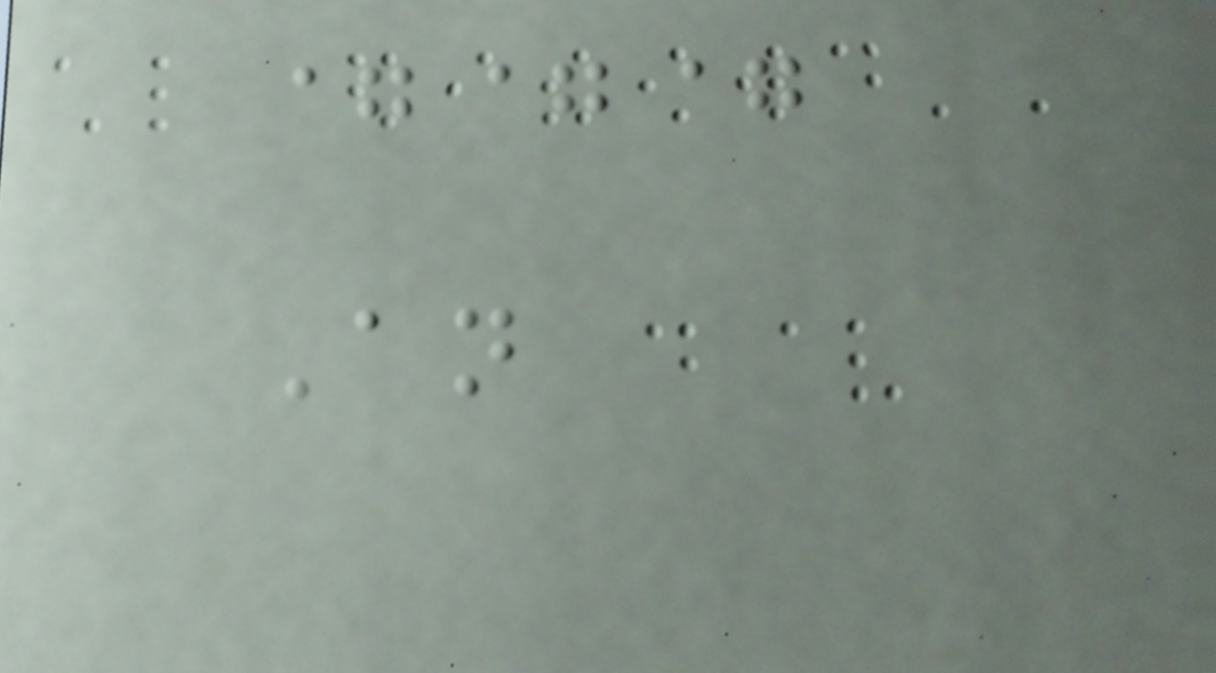===
An
